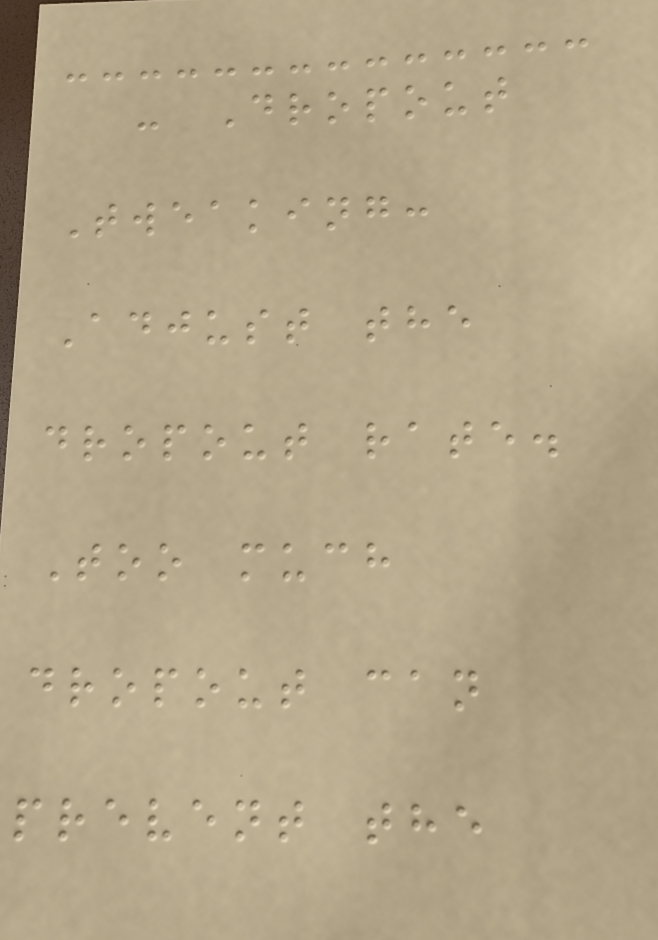- Dropout
Tweaking:
Adjust the
dropout rate.
Too much
dropout can
prevent the
